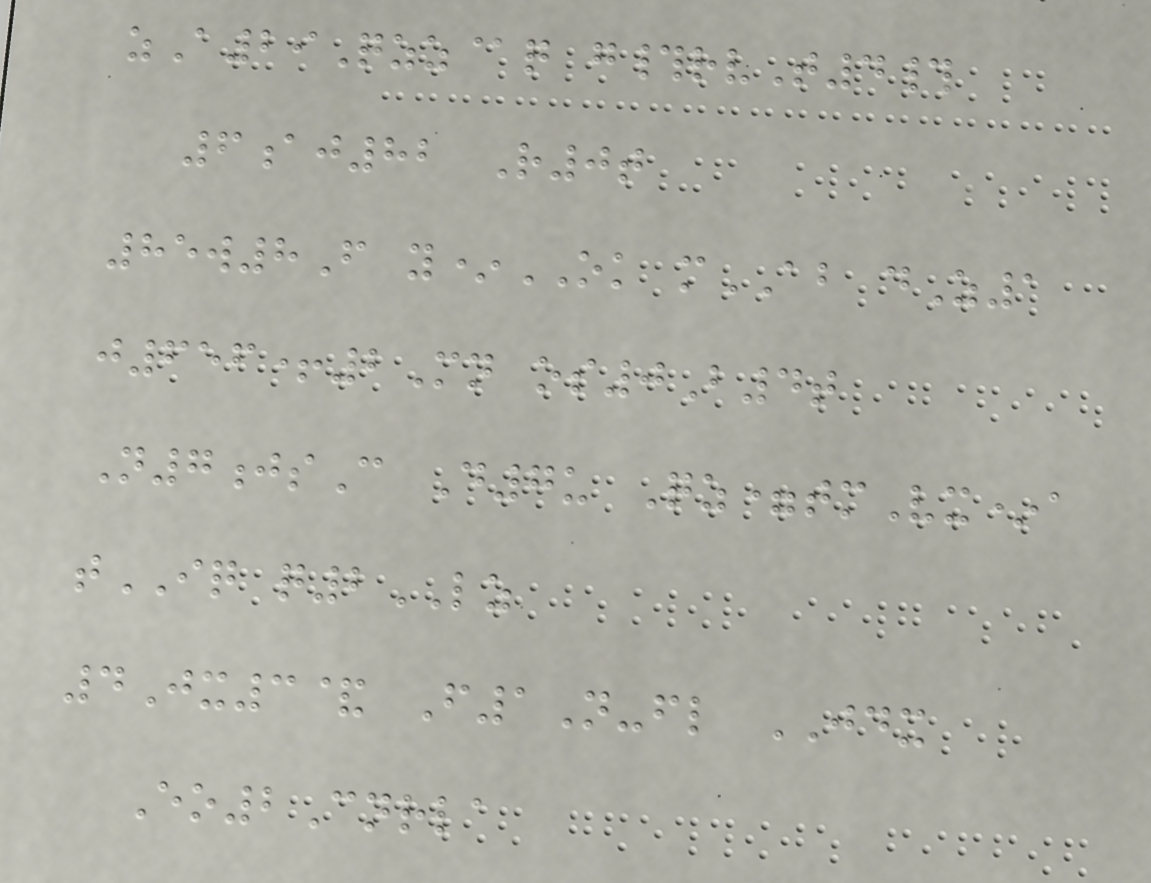zA29Qzz@q g#rvT4#
6aj82 R0t
85w8F y*OK mAB dZ1
j656+2Mn os0B4t
N7jsC D7u Qz=tmVx*a
tIQ q2LZ
4Jx3& F1N-fl JDX
Eo2Cnrla
